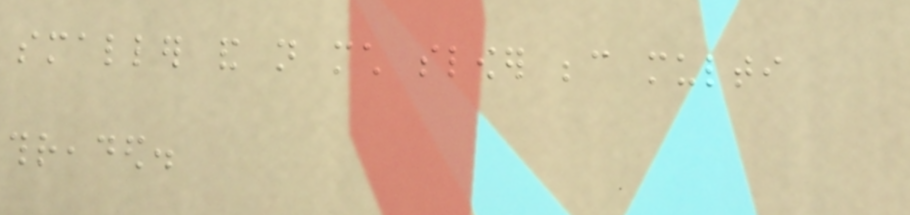smaller and not much slower because multi
threaded.
